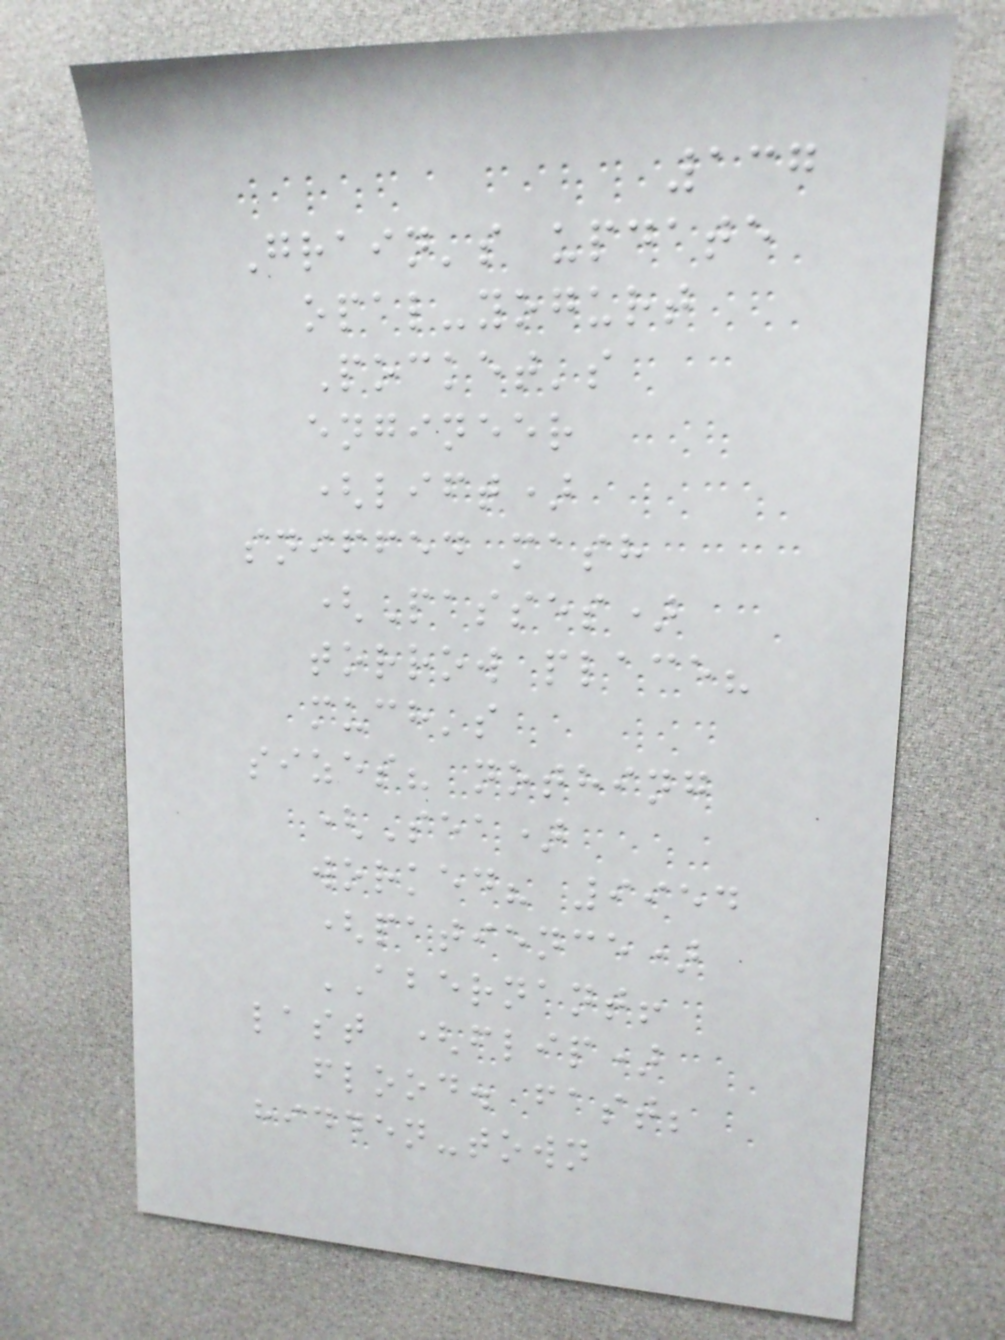137
Grain's update
opal-yogurt
Pocket's
engineer
(lift)
sniffed mash
(Passes)
torrow place?
much's
sizes? nothing
(Sea)
worked? 9954
(patience)
ABERNANT!
last (flip)
flood. fast;
hidden-town
